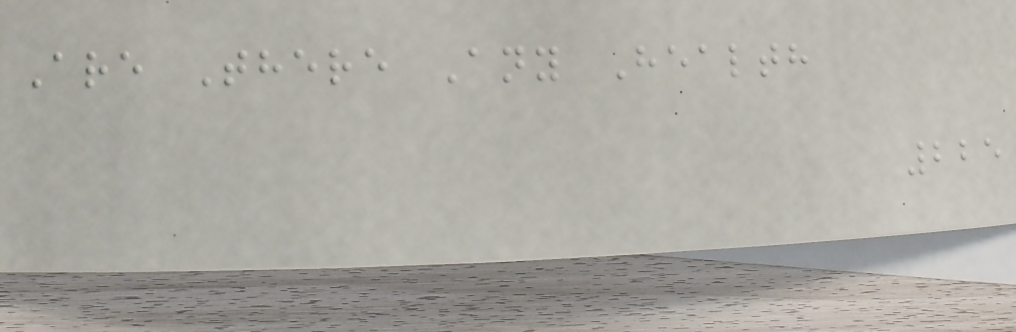Are There Any Health
225
